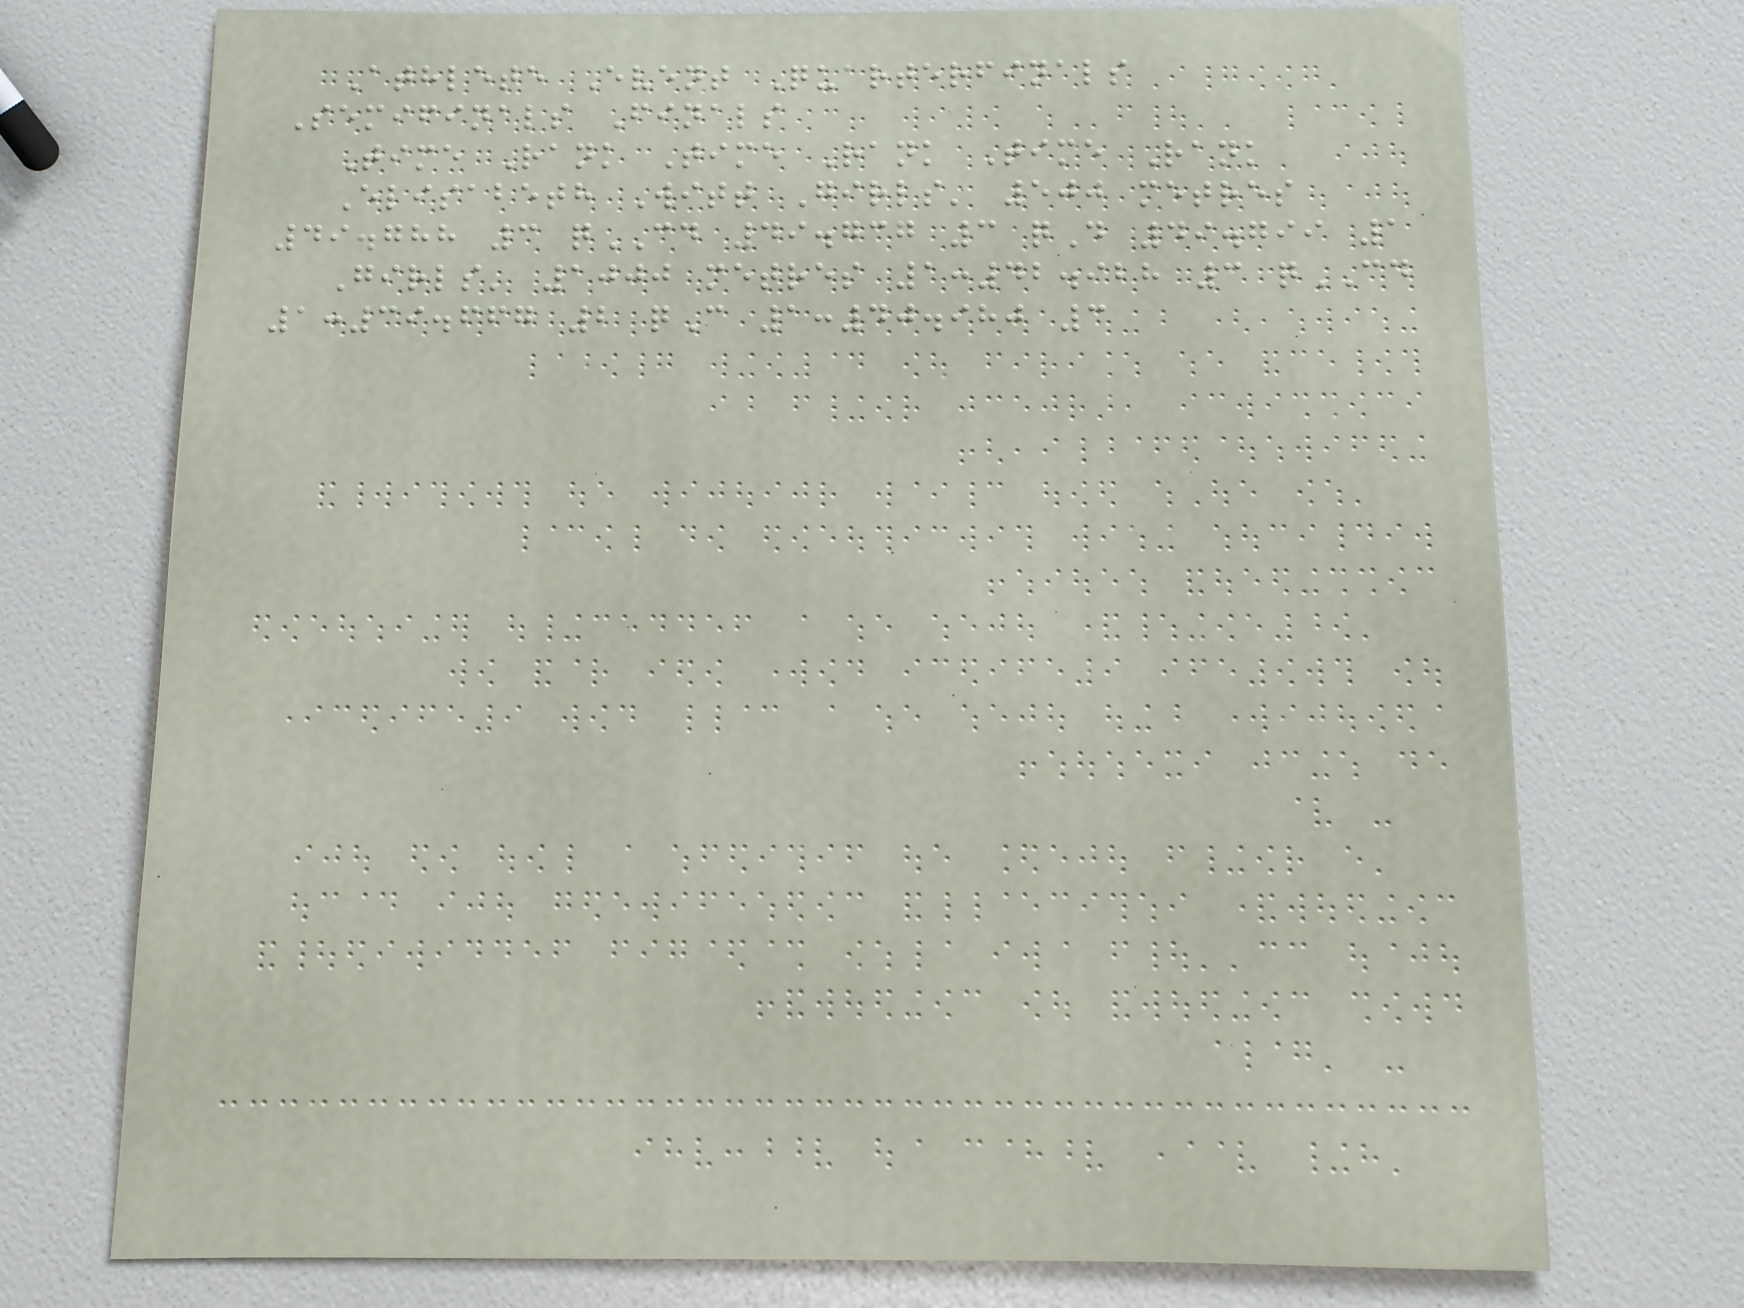Athlete Event Quarterfinals
Semifinals Finals
Time Rank Time Rank Time Rank
Elisabeth Witt Girls' 500 metres
49.788 3 qCD 49.737 3 qD 49.799 1
Girls' 1000 metres 1:42.928 3 qCD
1:39.667 2 qC 1:40.980 3
